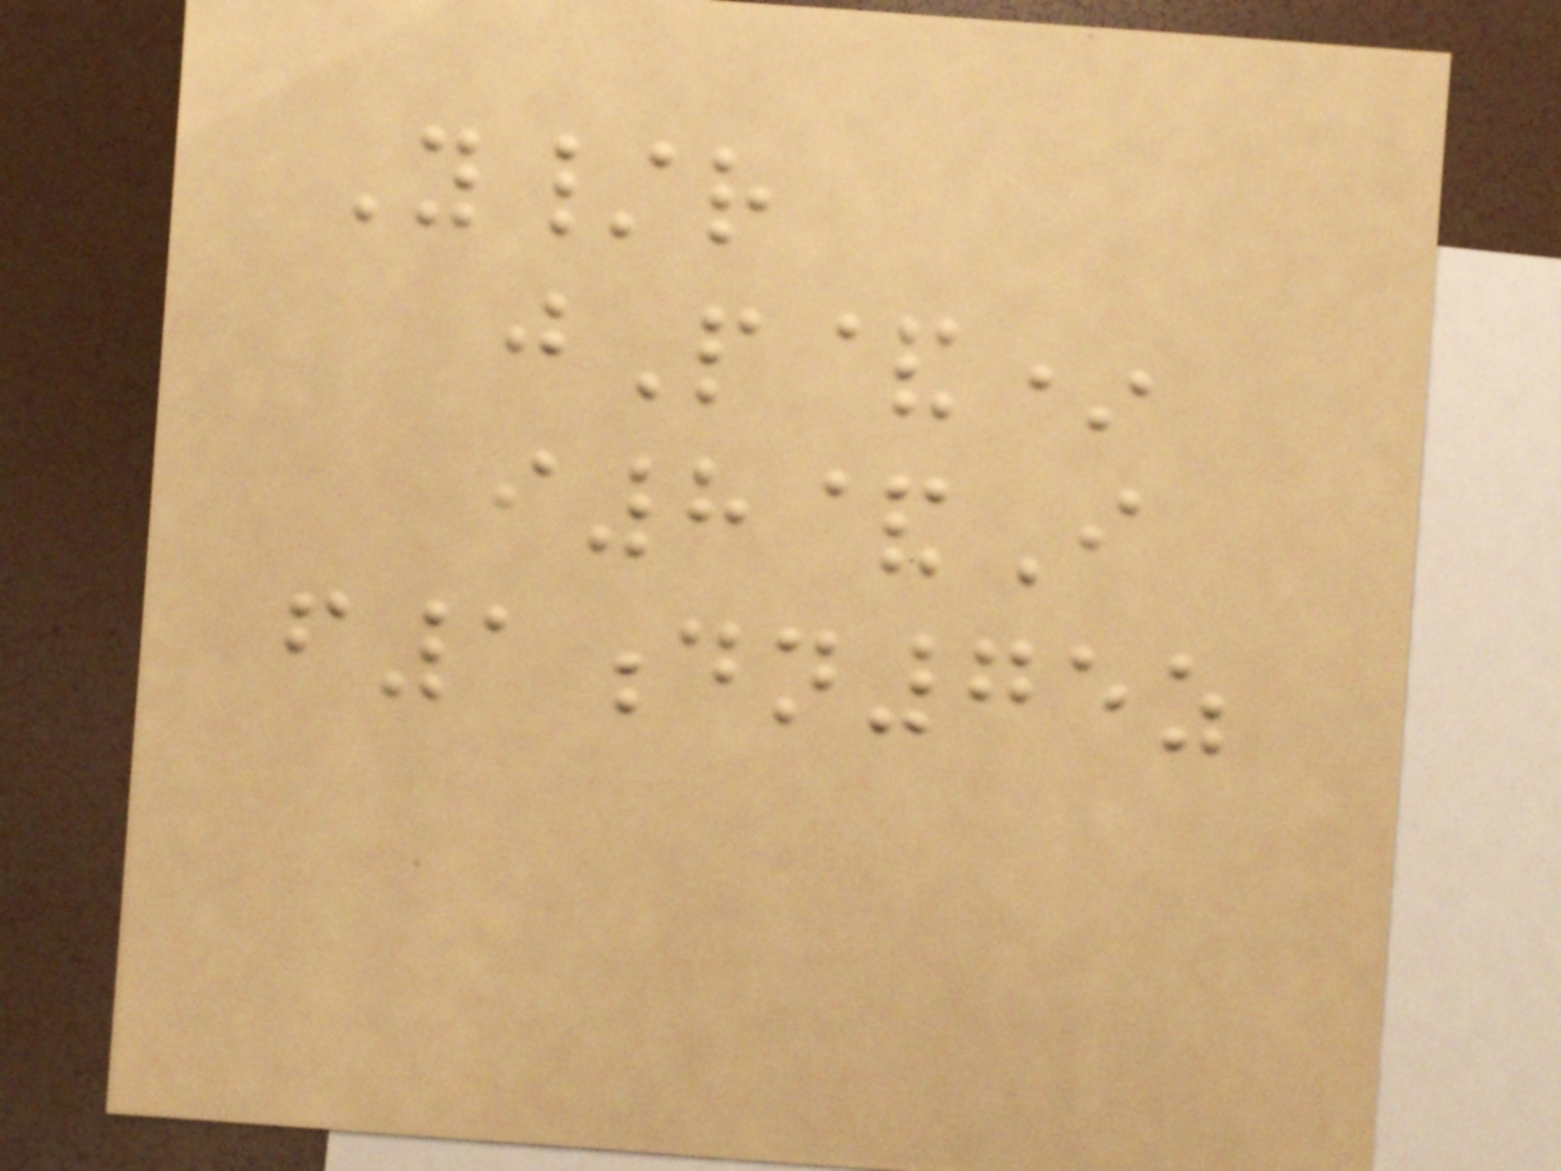Y/r
jP&*
i8&I
f1dn75z
